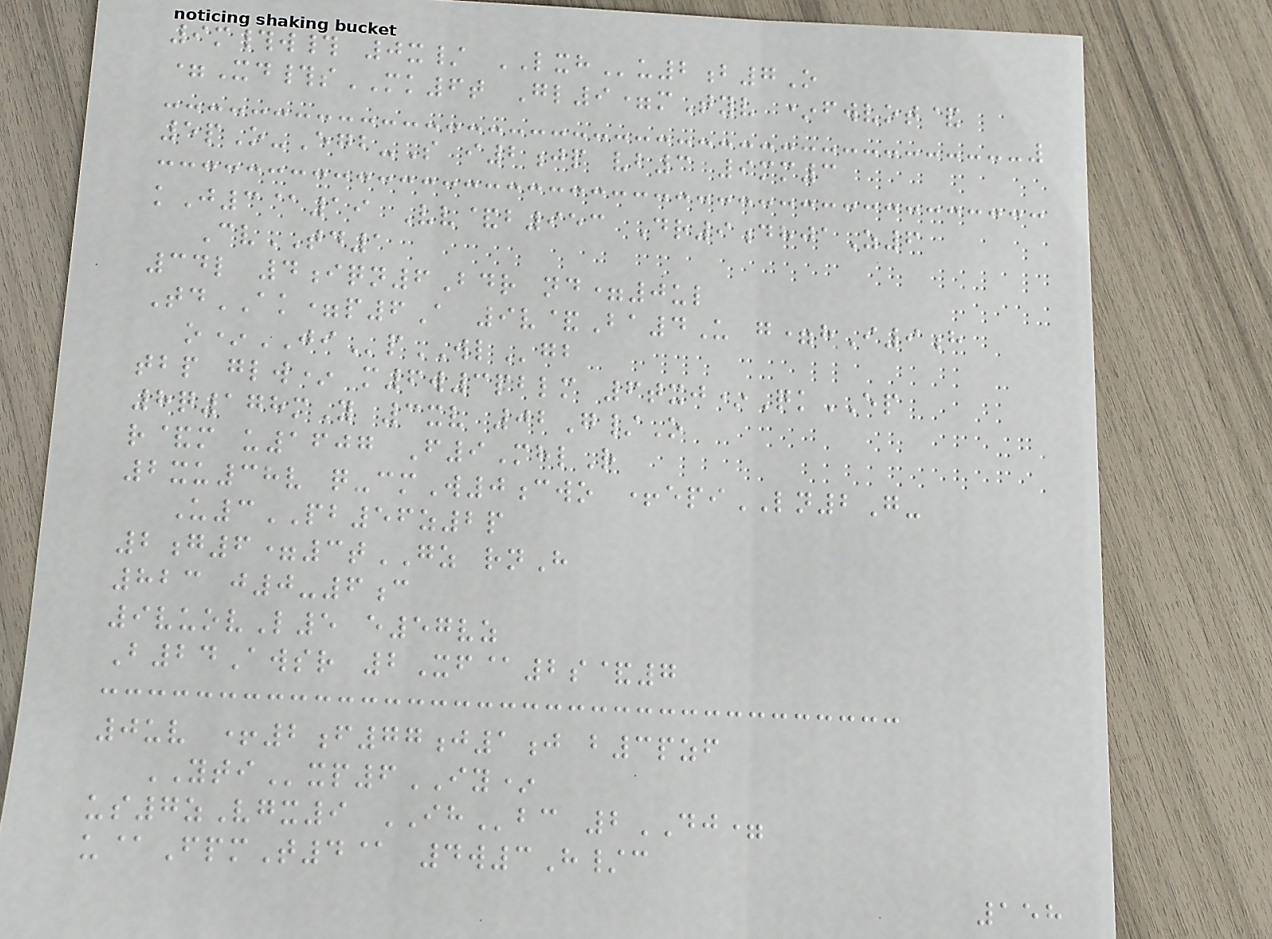9m#w# 0x/ LXHu2b7O
=Xd#sMK6t Gl9=mTyv *fwvot&
5pO-Egb-S i2jp vb3 9mm3
kJ3@19 Vv&b953 Dr9dhjaZ6
CvTD1
34l 4iqn6Bdr nd=0ul
TdAK=p6A 9v&Ba4U g=hI9h
o*JIpWLgb
tbp glw* m6w3pblm 6txj*QkEP
8q178mY 3xv 02G/O
r&m u1607 F9MhlR
2xu38v q-cmW0cwo +epiLN2G-
U3PB56z2p
2g6=3tGZ rnH
823 j0-6c
9vuovL5 e57vz
B24Awsr 2Xf@2s&7
0uv +2f77j1j b3pzf
YTIxp6IY*
us7zVgx9 IHbc 2DJ=
u@FpmT4@ 4w3H/c
158
